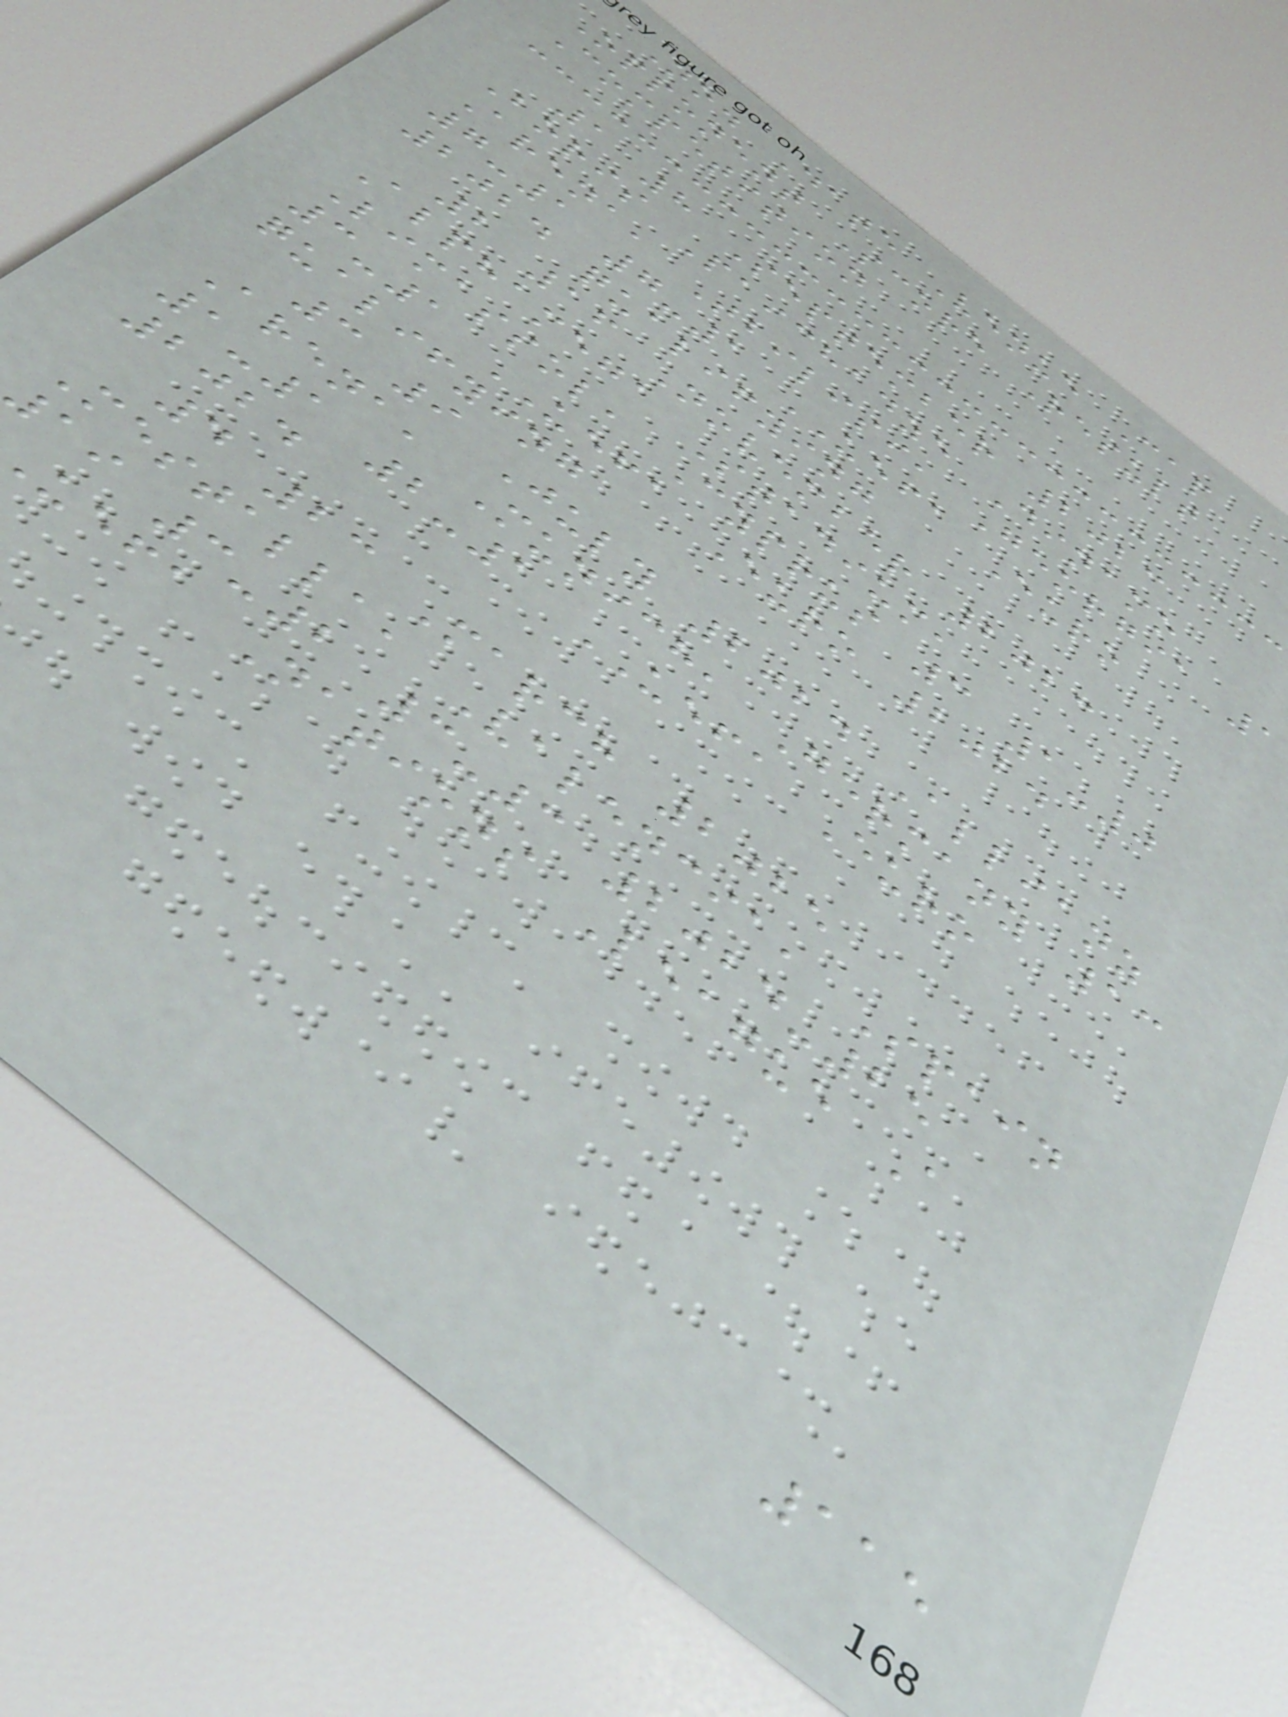No. Date Venue Cap
Opponent Score Result
Competition
1 8 September 2023
Boris Paichadze Dinamo
Arena, Tbilisi, Georgia 1
7-1 7-1 UEFA Euro
2024 qualifying
2 16 November 2023
Alphamega Stadium,
Limassol, Cyprus 3 1-0
3-1 UEFA Euro 2024
qualifying
3 9 July 2024 Allianz
Arena, Munich, Germany 13
1-1 2-1 UEFA Euro
2024
4 23 March 2025
Mestalla, Valencia, Spain
19 3-2 3-3 2024-25
uefa Nations League A
115
